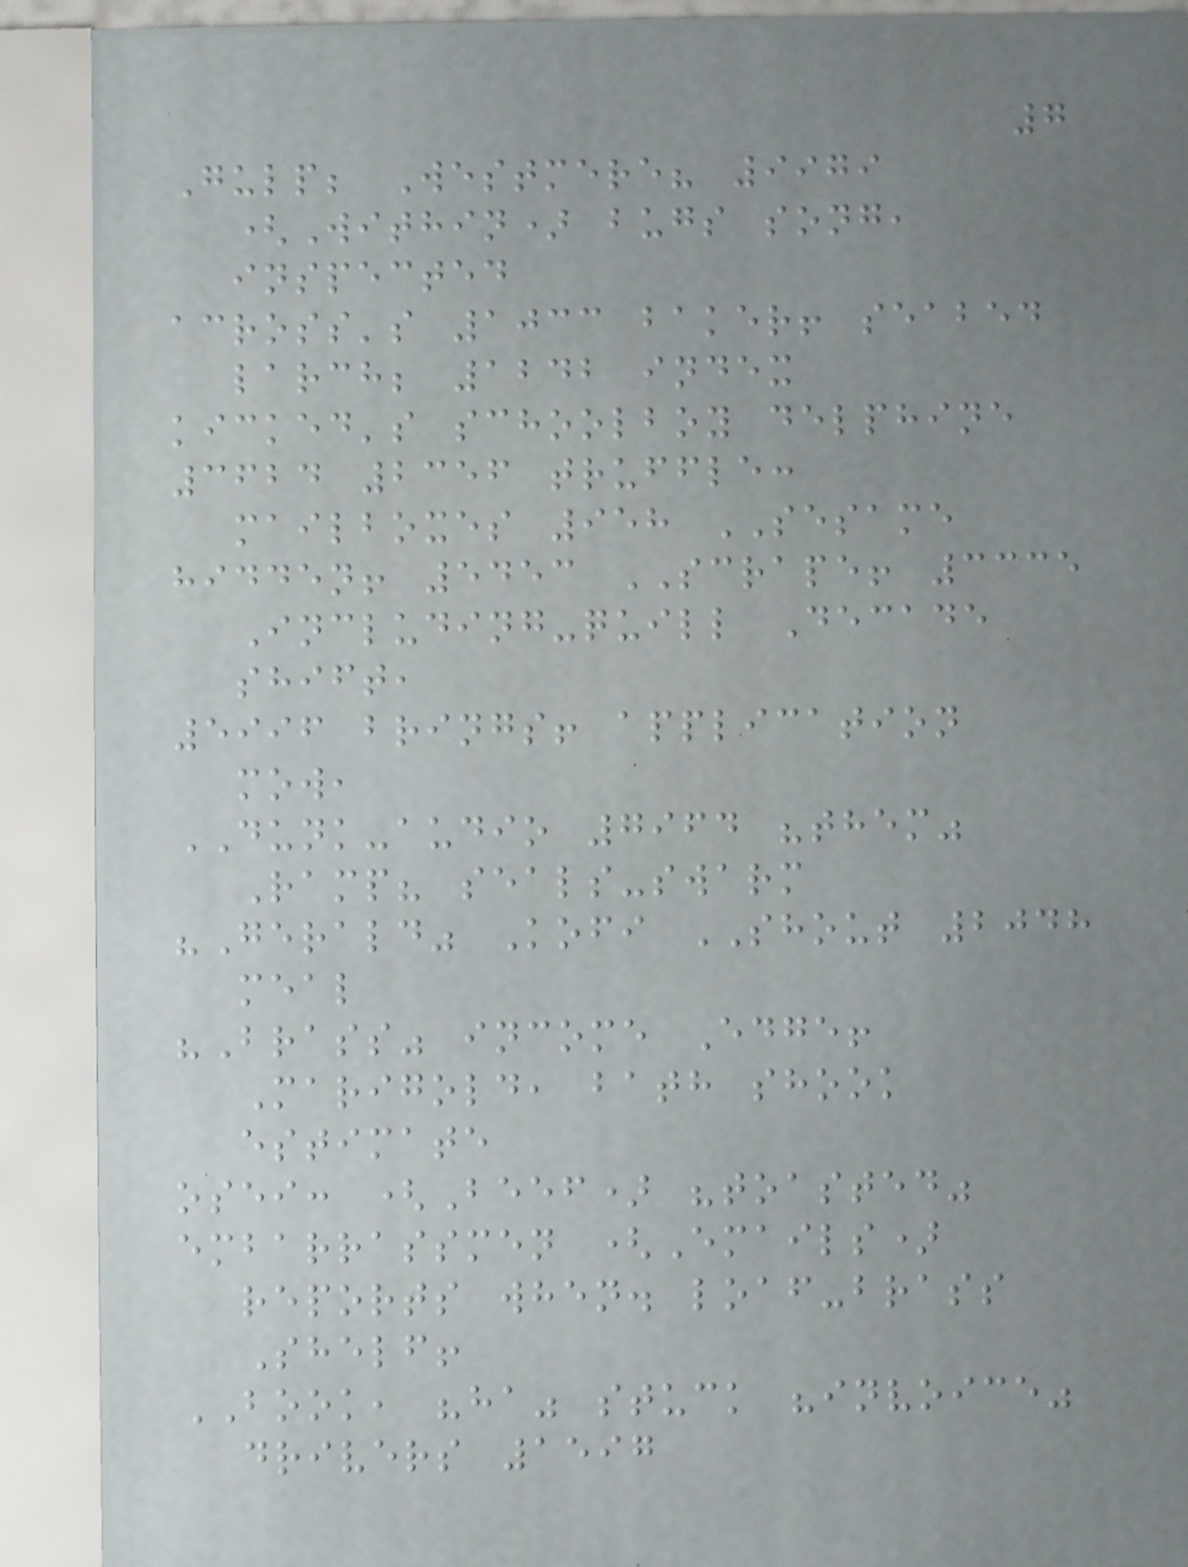7
Gulp; Westmere? 9979
(Within) bugs song,
inspected
across's 1033 baker! seabed
larch; 1242 index
kicked's schoolboy delphine
3624 2356 truffle:
mailboxes 958 SESAME
hidden! 5453 SCRAPE! 3335
Including-quill Decade
shift,
5996 brings! application
mow,
DUNK-audio 7964 "them"
Ramp? seals-swarm
"Gerald" Kofi SHOUT 2048
meal
"Brass" income Edge!
Marigold, bath shook
estimate
osei: (Beef) "toasted"
embarrassmen (Emails)
reports when. loaf-brass
Shelf!
BOOK, "ha" stuck "invoice"
drivers 1597
